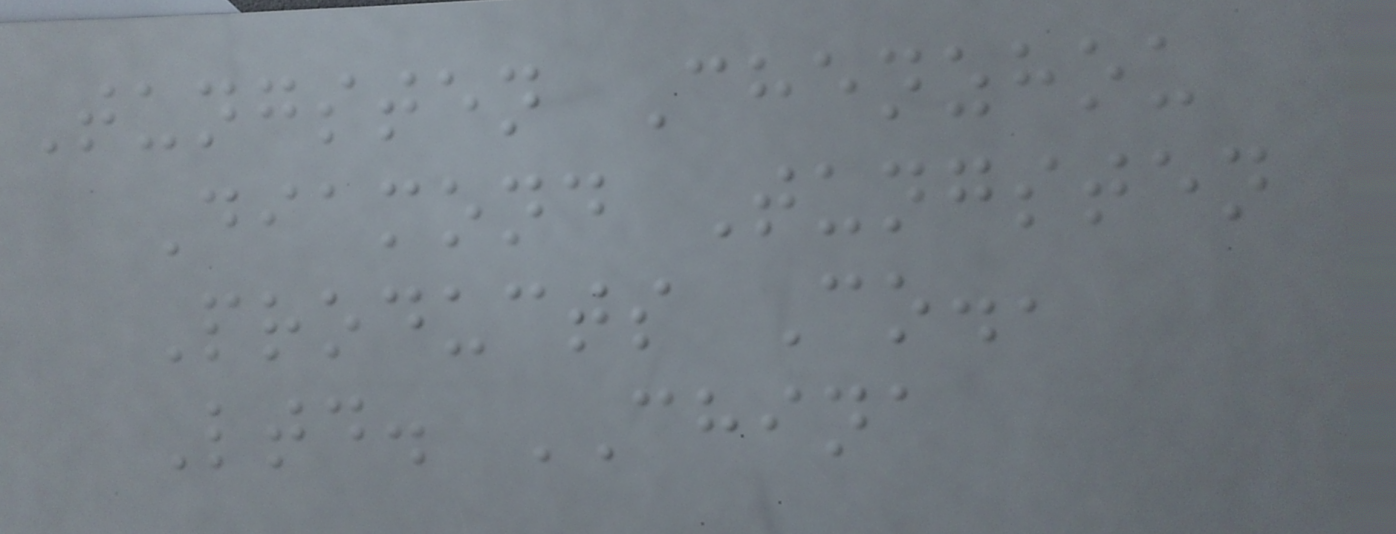Tungsten Chenzhou
Diamond Tungsten
Products Co.,
Ltd. CHINA
